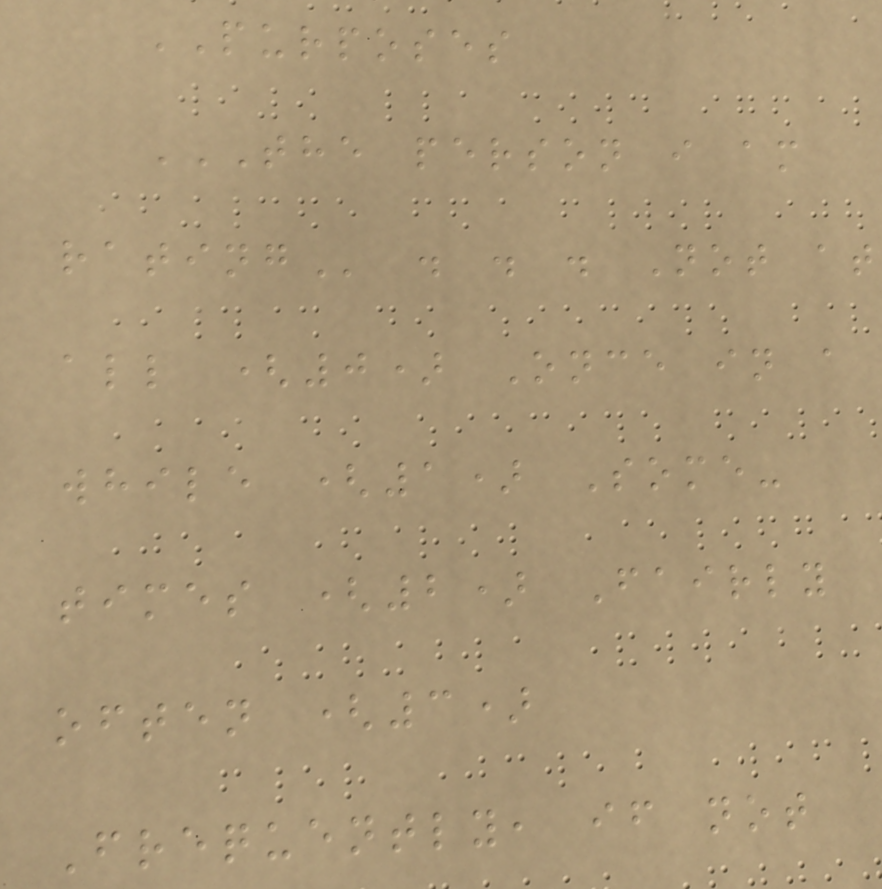PURPOSES
THE PERSON I AM
RATING . . . Not at
all (0) Once in a
while (1) Some-
times (2) Fairly
often (3)
Frequently, if not
